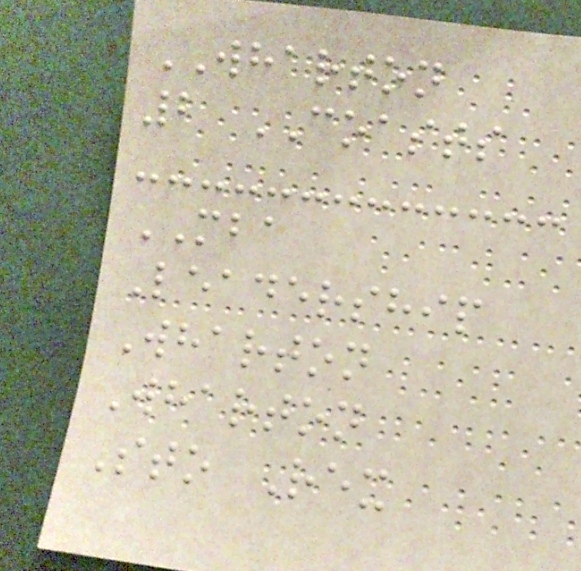WHARTON
2 COASTS
MBA
Leadership
Wharton
Wharton
Sto Rex
